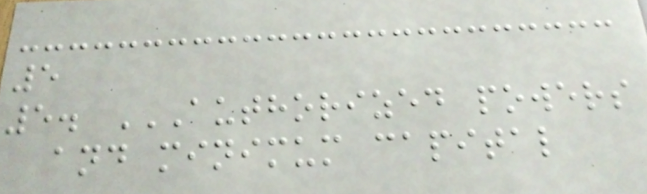5
5. AUTHORIZED POWERS
AND MINIMUM CAPITAL
